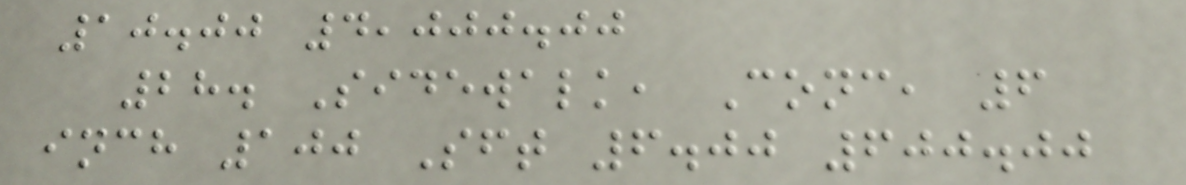10.00 4,000.00
28. Sidewalk, Conc, 6
inch 100 Sft 6.00 600.00
